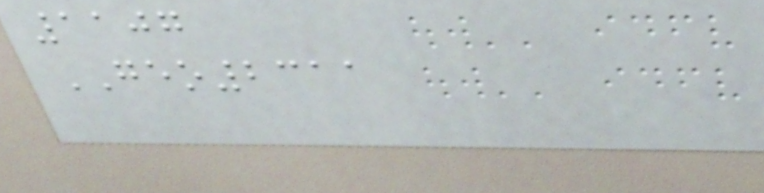1107
GEO2311
